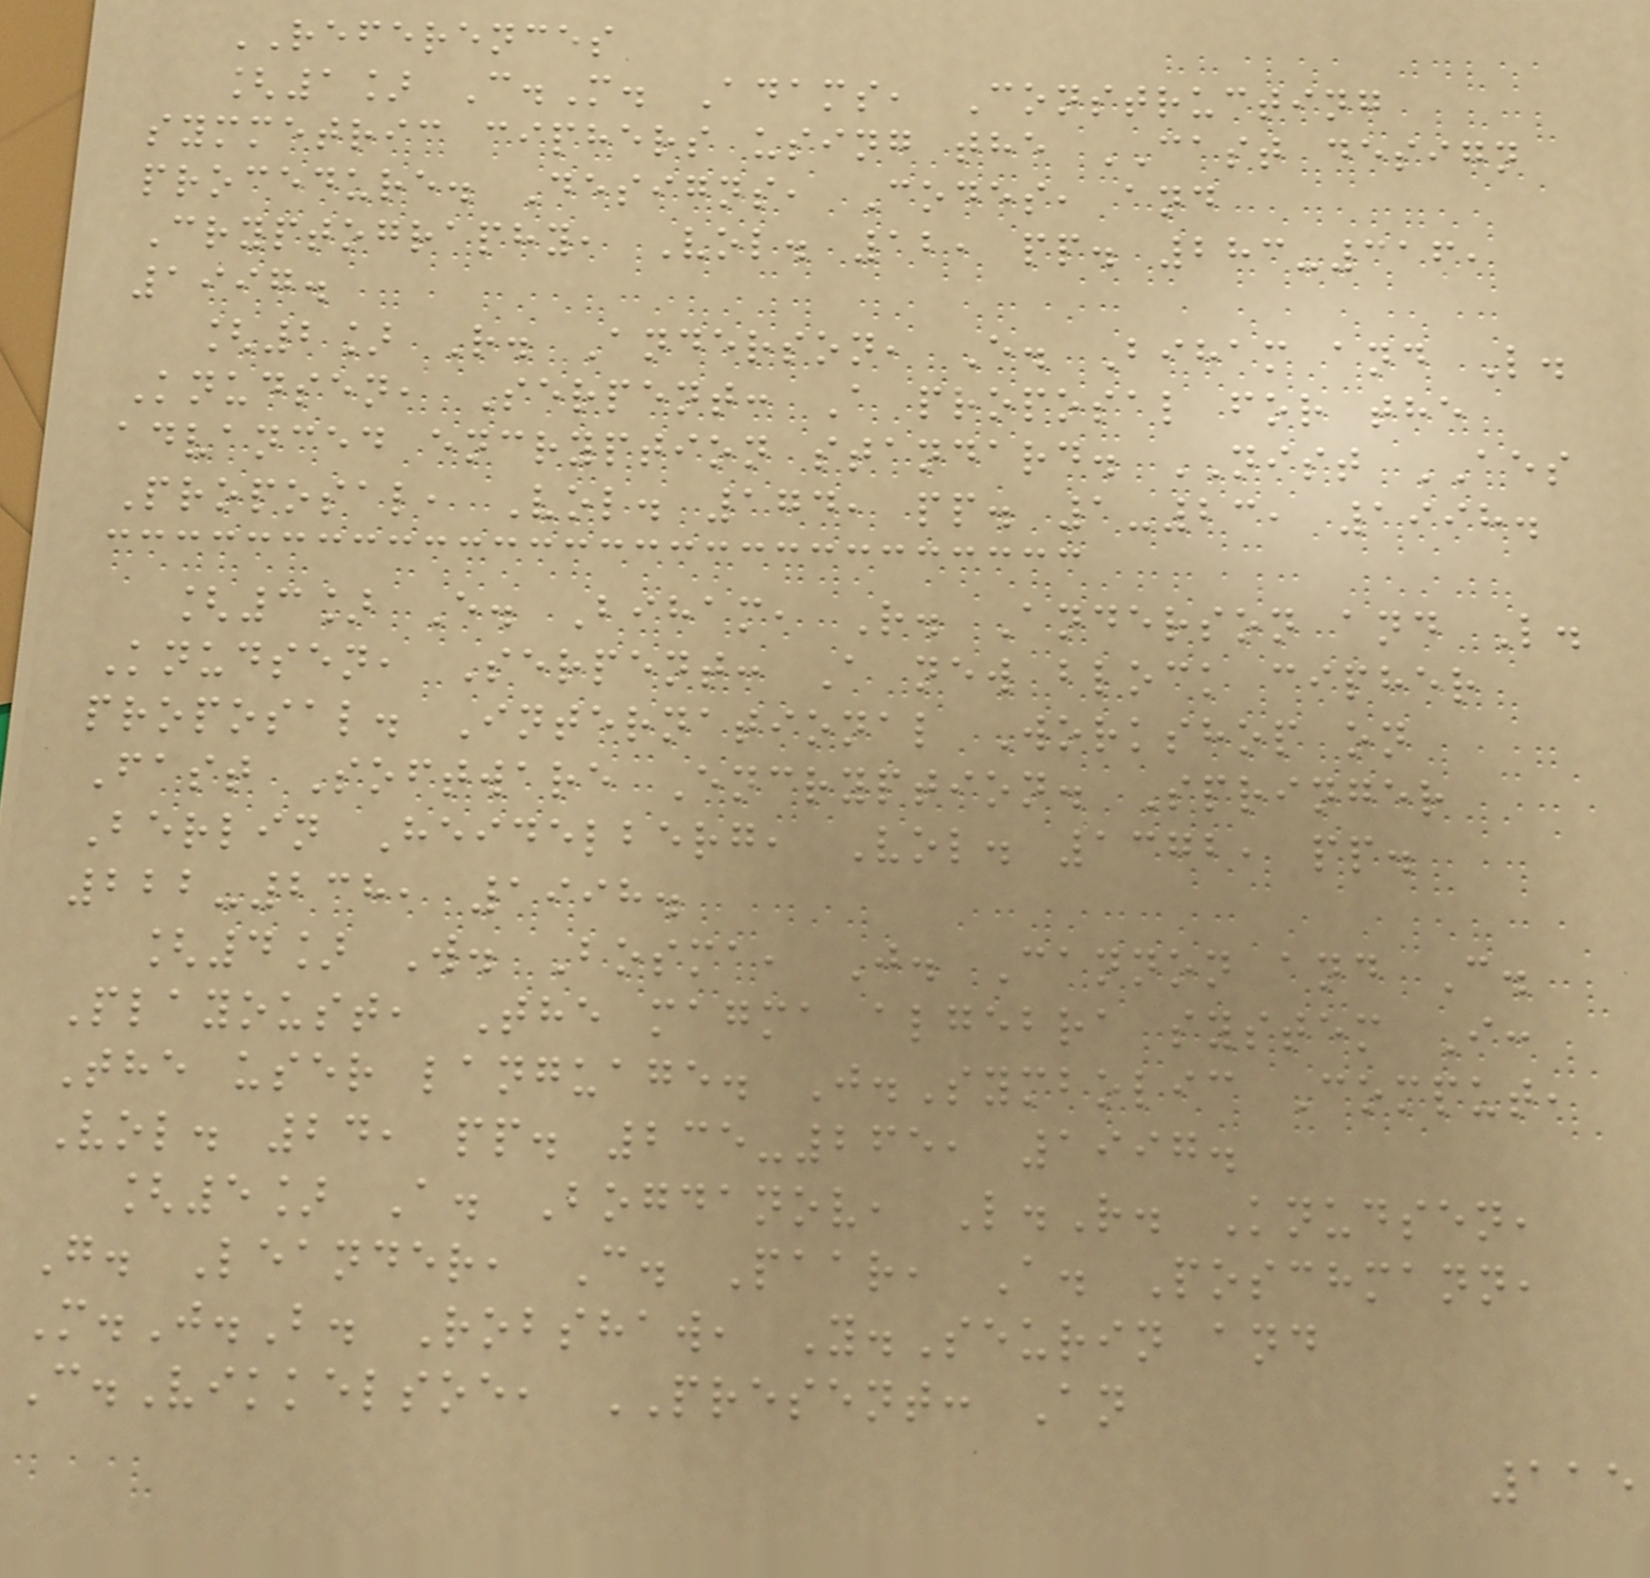REFERENCES
[1] C.M. Adams, Constructing
symmetric ciphers using the CAST design
procedure. Designs, Codes, and
Cryptography, Vol. 12, pp. 283-316,
1997.
[2] R. Anderson, E. Biham and L.
Knudsen, Serpent: A proposal for the
advanced encryption standard. NIST AES
Proposal, Vol. 174, pp. 1-23, 1998.
[3] E. Biham, R. Anderson and L.
Knudsen, Serpent: A new block cipher
proposal. International Workshop on
Fast Software Encryption. Springer
Berlin Heidelberg, Vol. 1372, pp.
222-238, 1998.
[4] W. Bosma, J. Cannon and C.
Playoust, The magma algebra system I:
The user language. J.Symbolic Comput,
Vol. 24, pp. 235-265, 1997.
[5] A. Bogdanov, L.R. Knudsen,
G. Leander, C. Paar, A. Poschmann,
M.J.B. Robshaw, Y.Seurin and
C.Vikkelsoe, PRESENT: An
115
